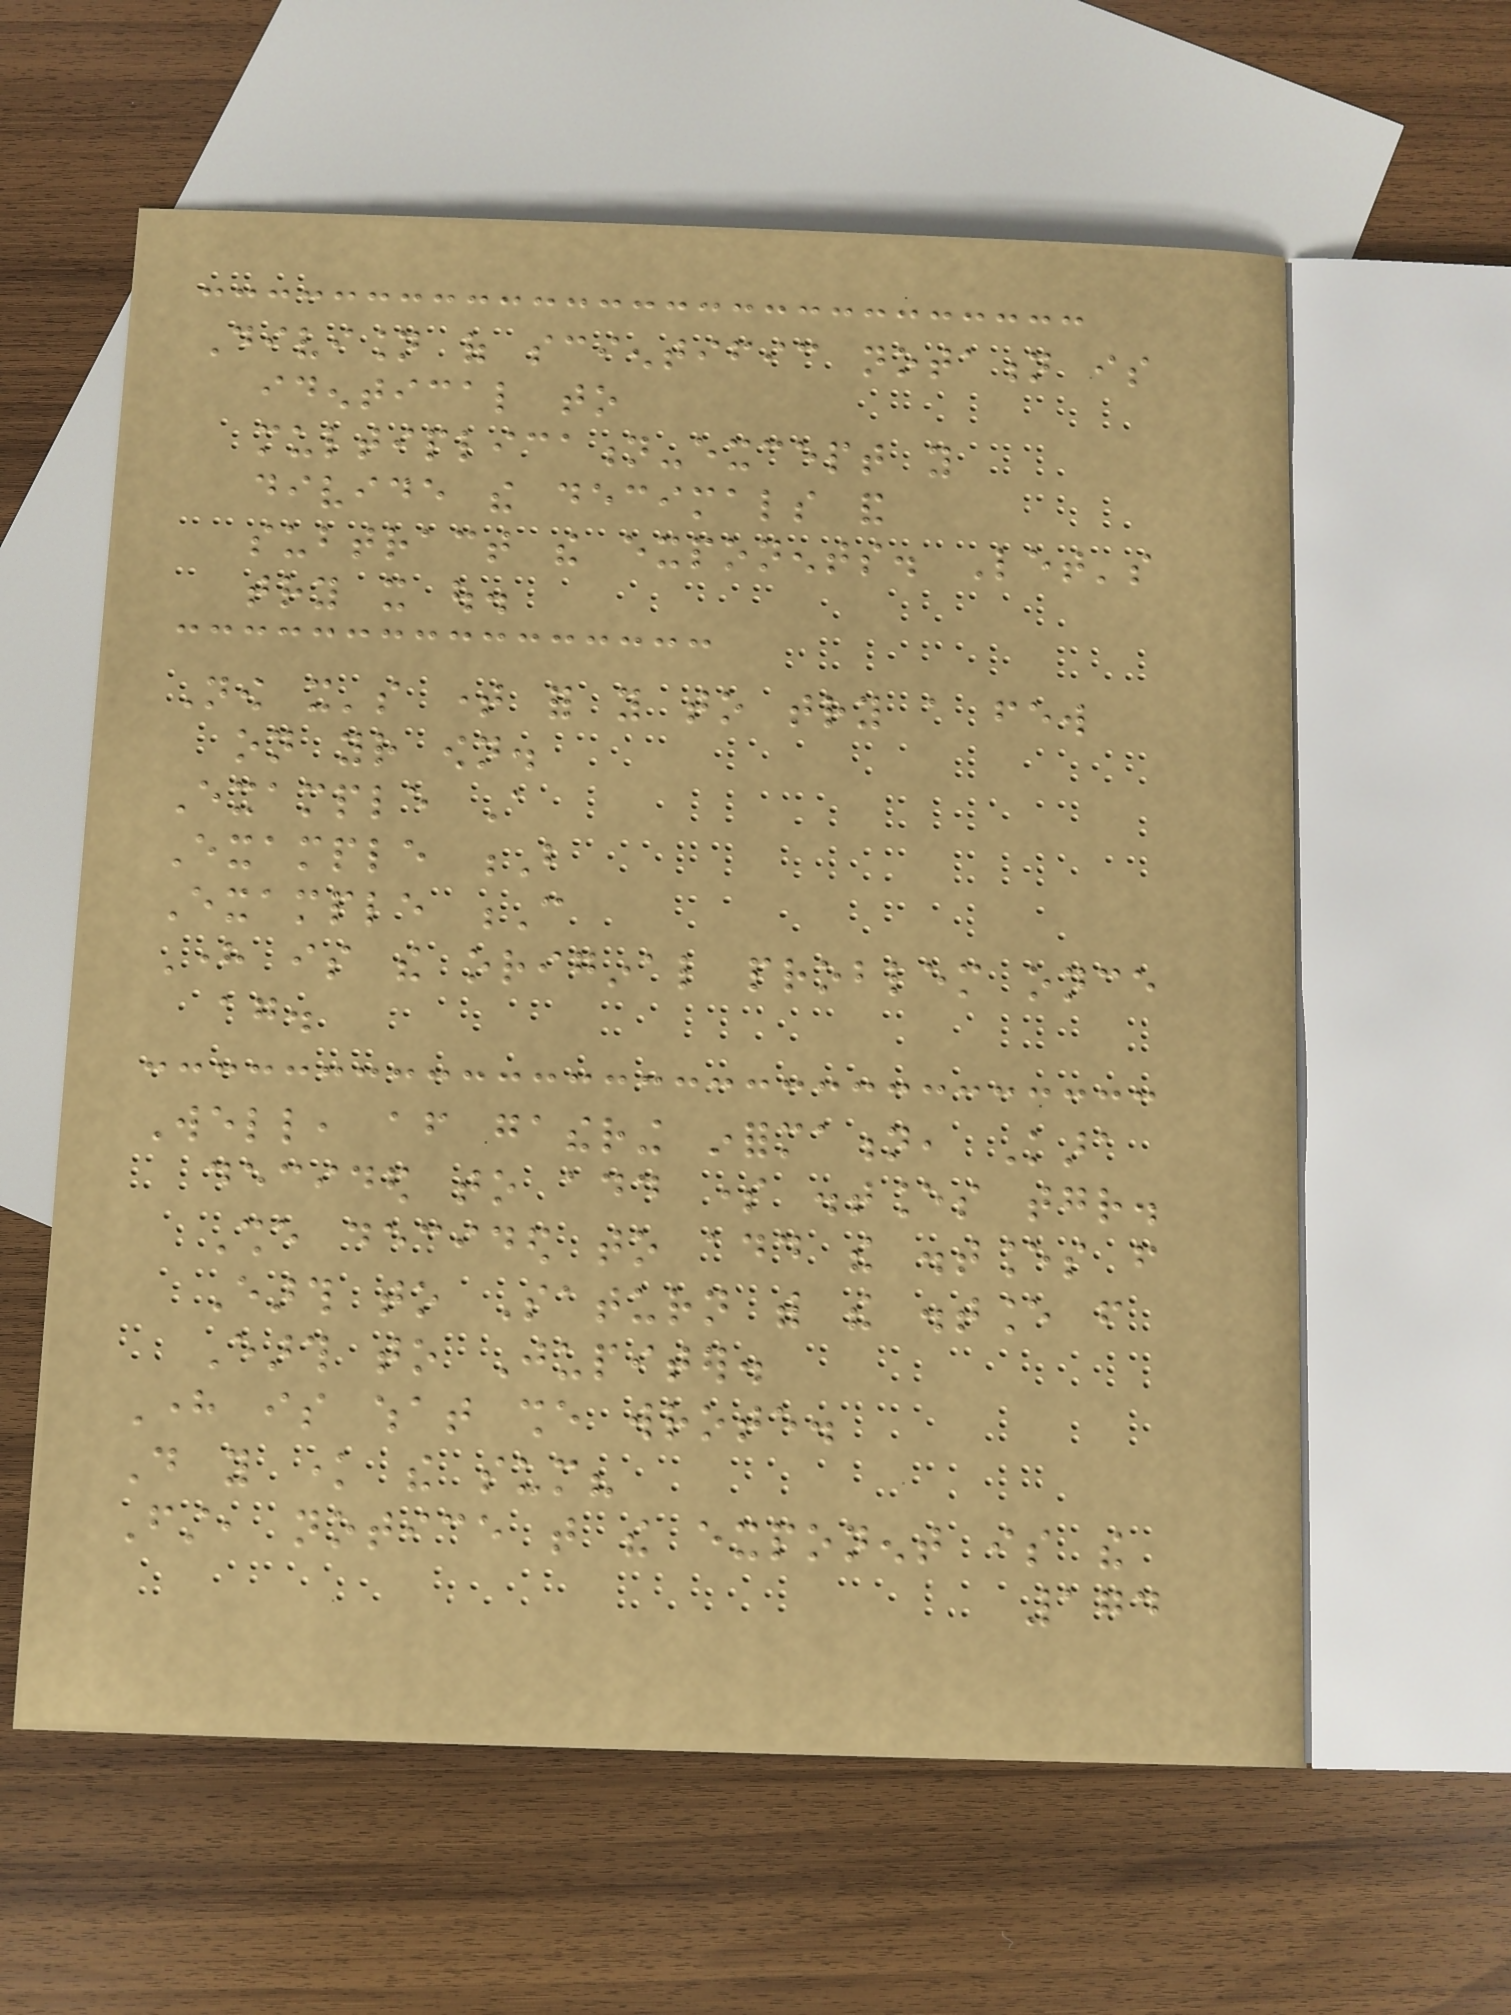Division of scientific notation is
identical to
multiplication-except you
divide the decimals and
subtract the exponents. Let's
try it out.
Now it's time for you to try a few
on your own.
Example A
Example B
Example C
Here is the original problem once
again.
Well, after gathering information, Kara
decided to add some distances together.
She decided to add the distances from
Earth to Saturn with the distance from
Earth to Jupiter.
Here is what she wrote.
Do you know the sum?
First, notice that the exponent is the
174
